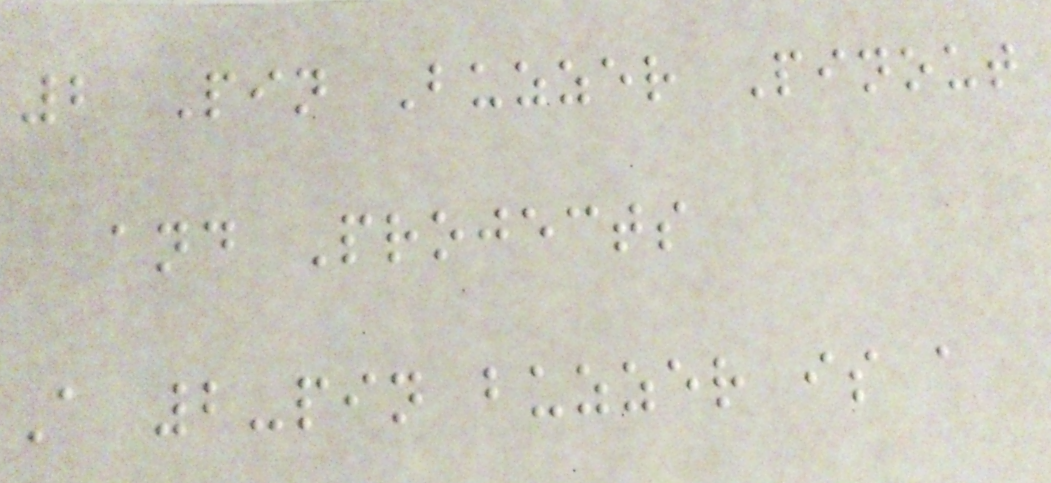2 Pin Buzzer Pinout
and Projects
A 2-pin buzzer is a
